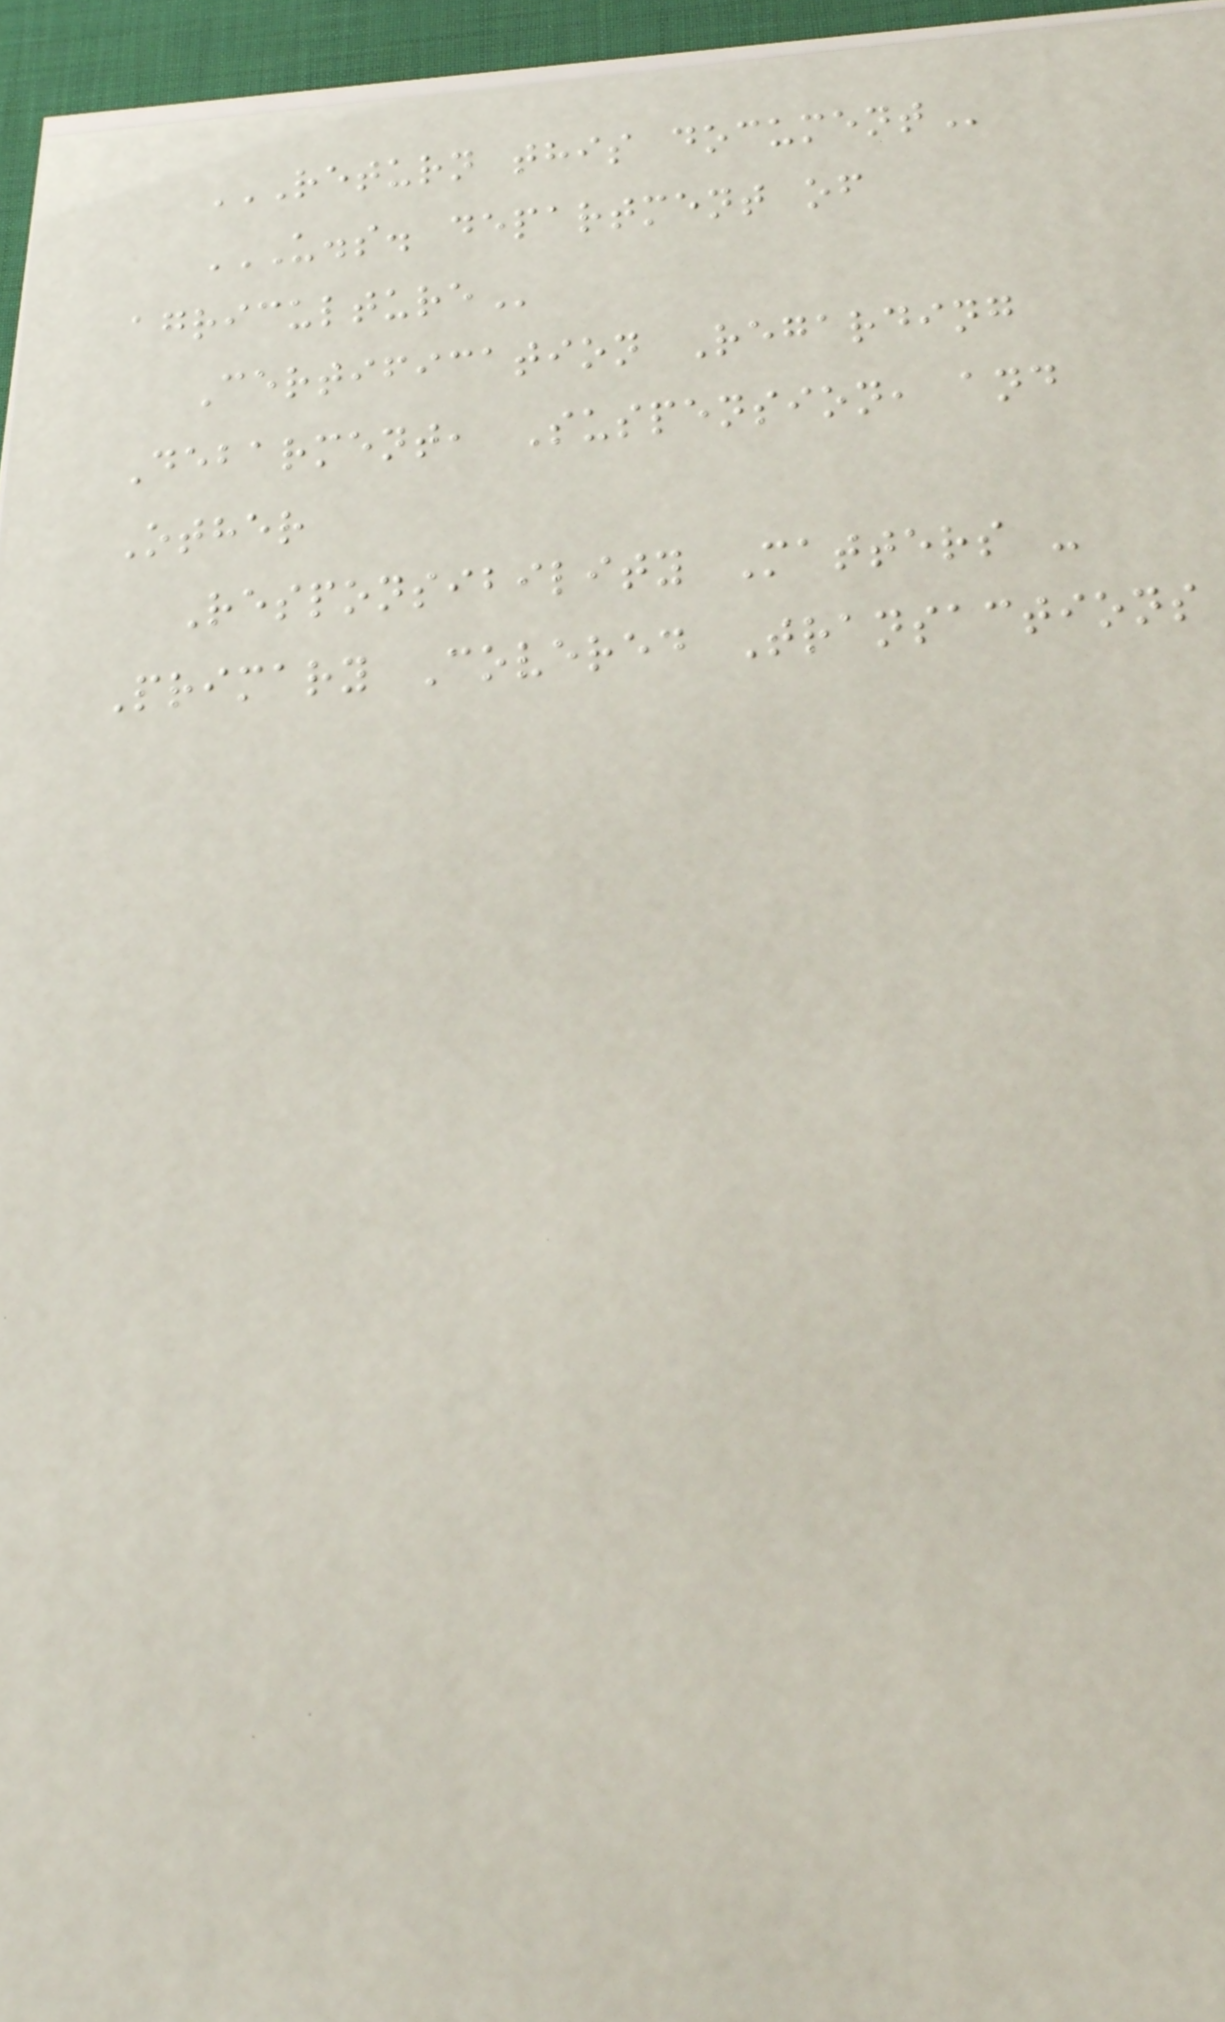RETURN THIS DOCUMENT
U.S. DEPARTMENT OF
AGRICULTURE
Certification Regarding
Debarment, Suspension, and
Other
Responsibility Matters -
Primary Covered Transactions
